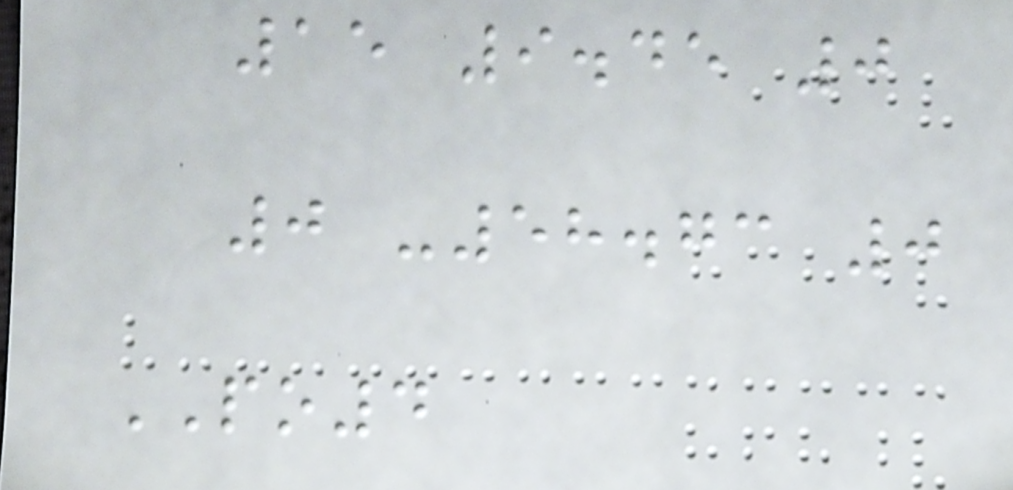15 9.45 0
0 -58.73 0
PO4
